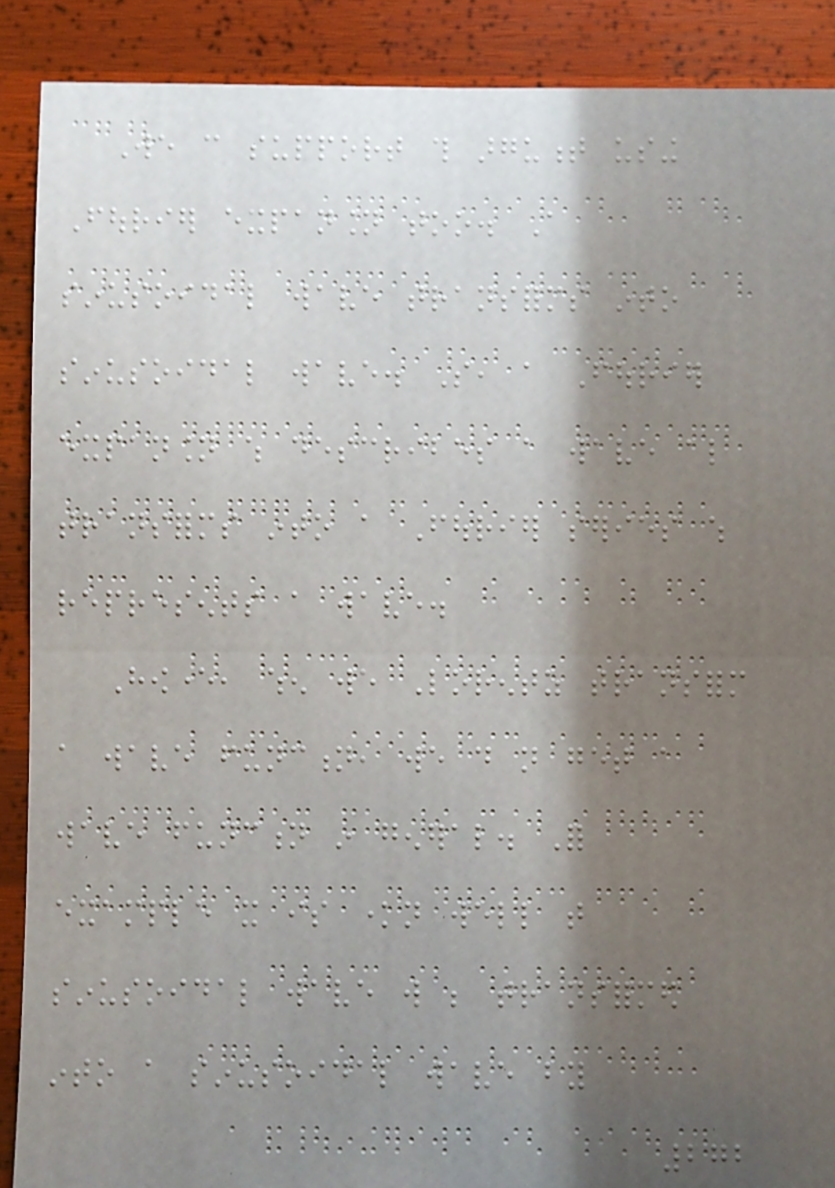We can support this argument using
Fourier expansion too. A
sinusoidal wave transforms into
sinusoidal wave. So, a Fourier
expansion which describes a wave also
transforms into a Fourier series which
represents a wave.
However, when we Lorentz transform
a wave function, we do not get a
wave function in general. For
example it is known well that
sinusoidal wave will be transformed
into a sinusoidal wave by
272
